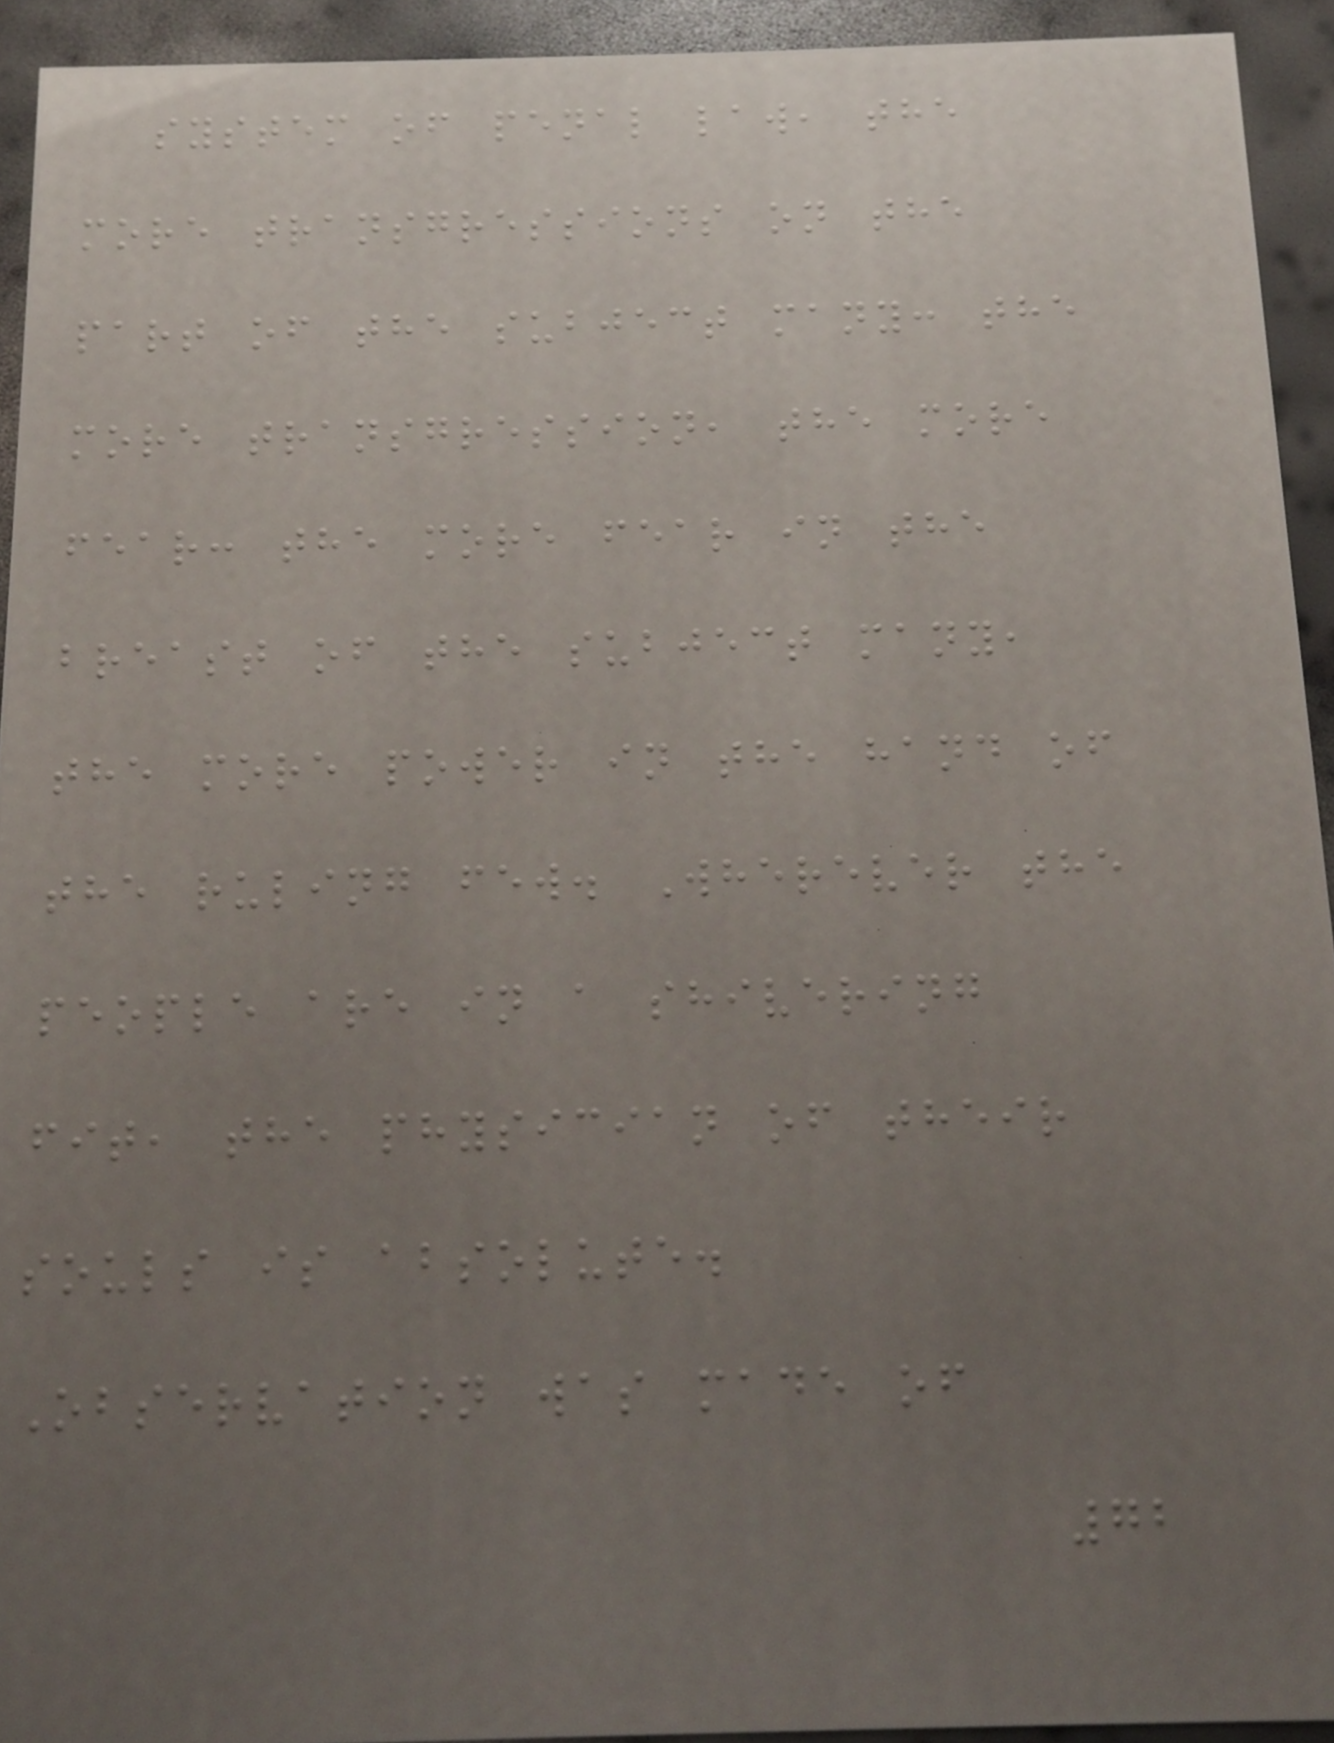system of penal law, the
more transgressions on the
part of the subject many: the
more transgression, the more
fear: the more fear in the
breast of the subject many,
the more power in the hand of
the ruling few. Wherever the
people are in a shivering
fit, the physician of their
souls is absolute.
Observation was made of
72
